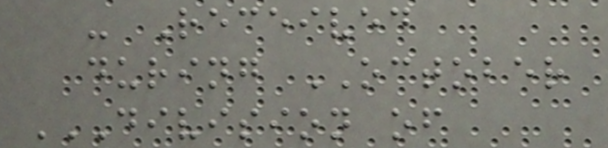- Received
during OCTOBER
DIVISION OF
